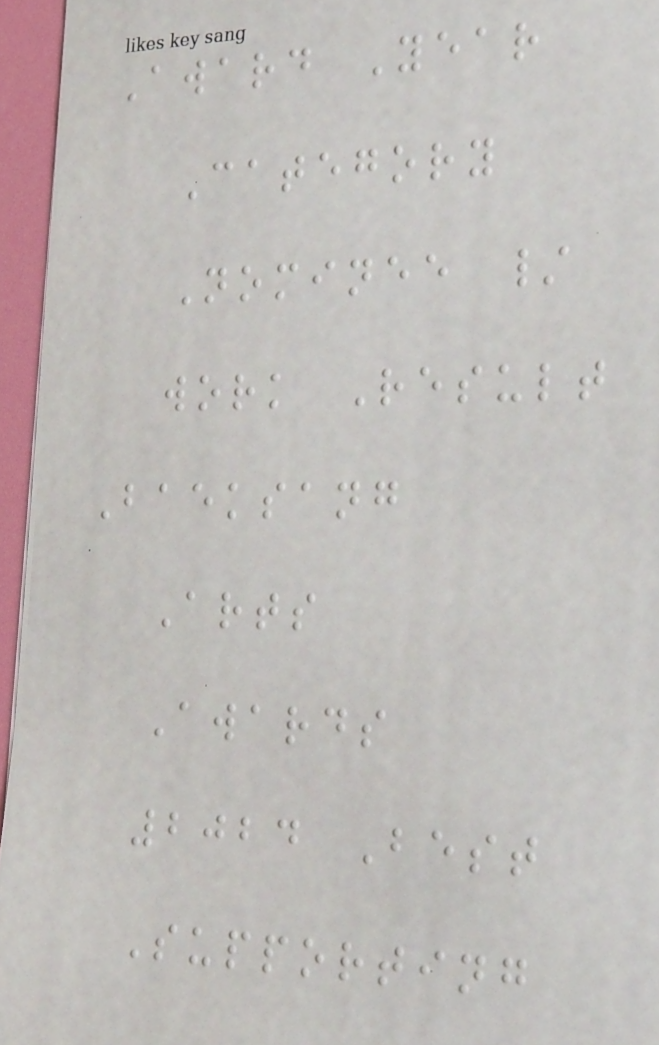Award Year
Category
Nominee /
work Result
Baeksang
Arts
Awards
2024 Best
Supporting
